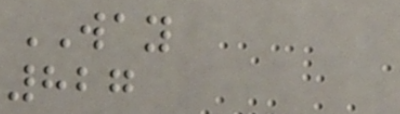WAY
827
